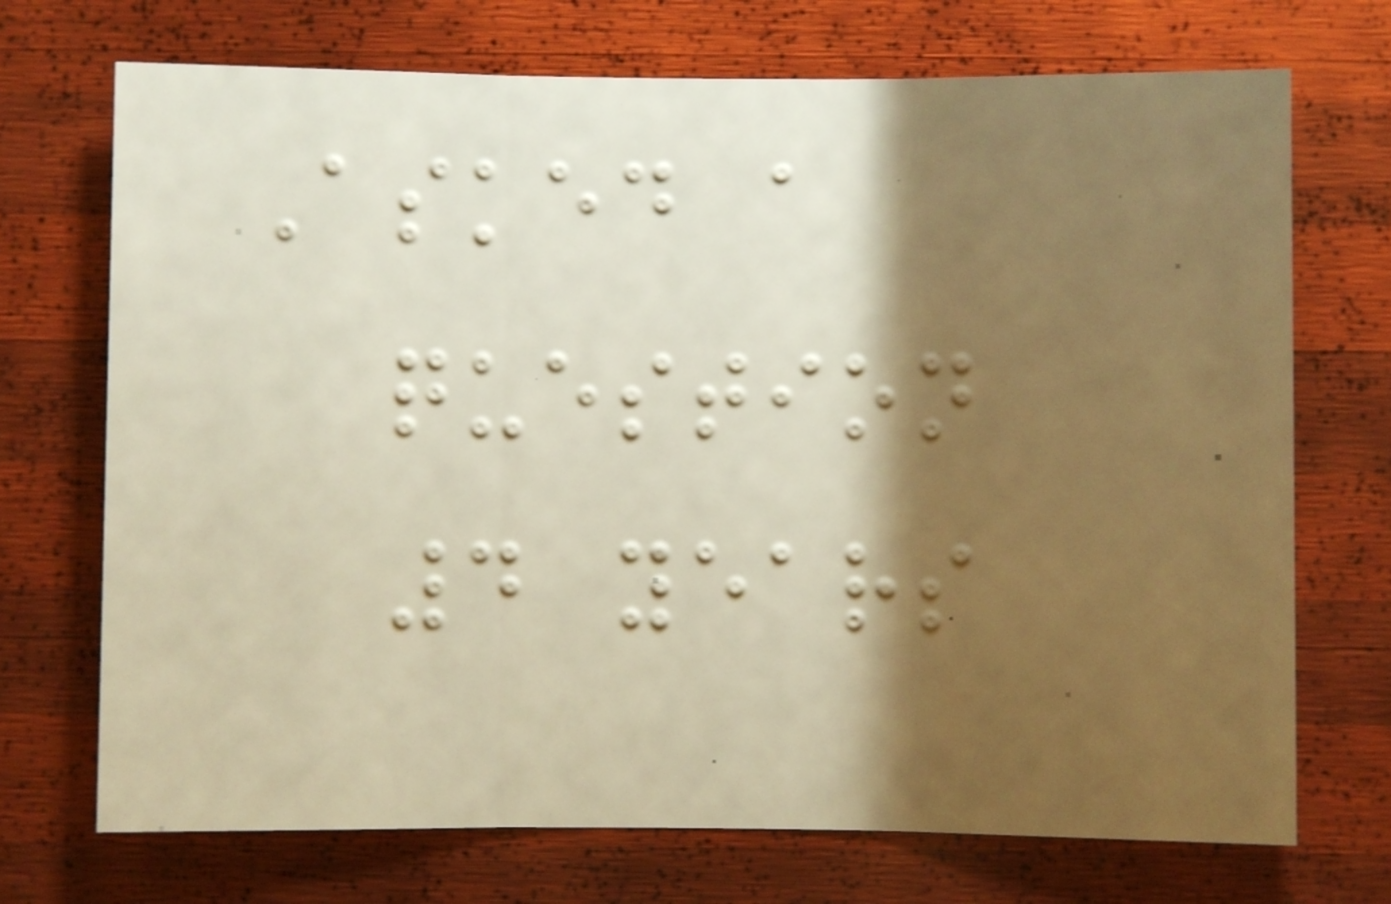Asked a
question
4 years
